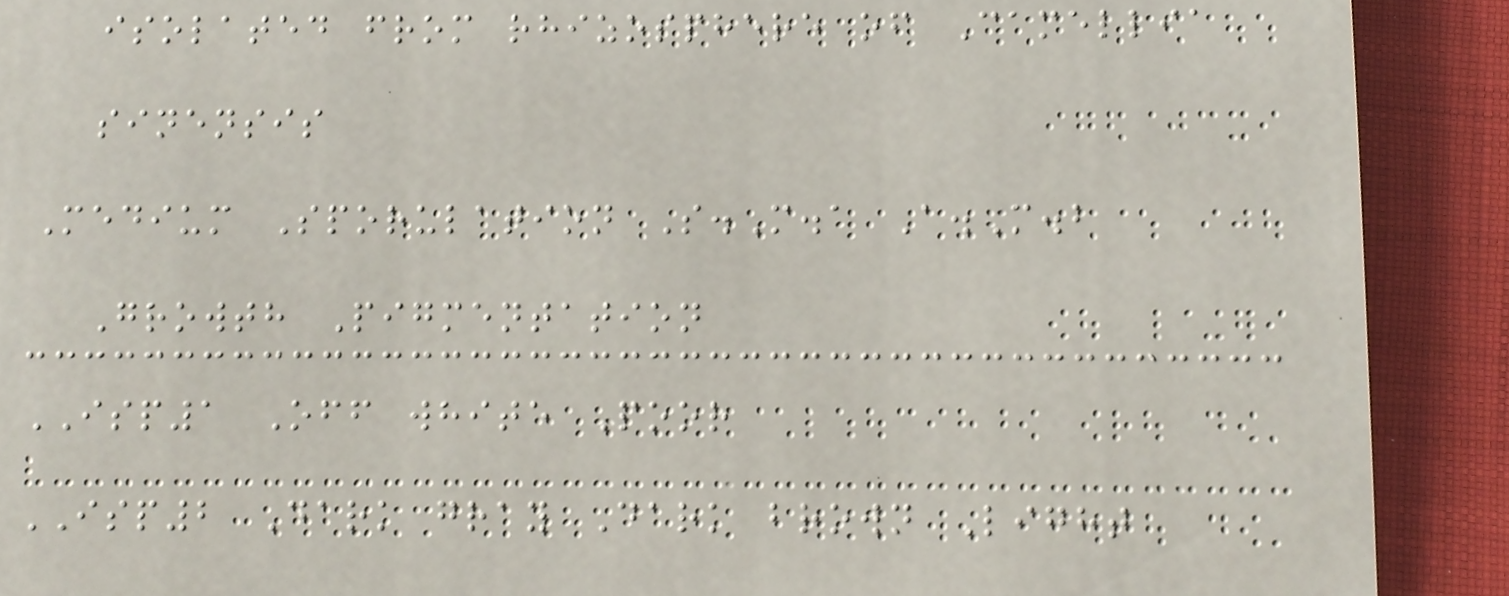isolated from rhizosphere of Camellia
sinensis
Medium Sporulation S.M.a A.M.b
Growth Pigmentation
ISP1 Off white Poor
ISP2 Dark gray Dark brown Light
